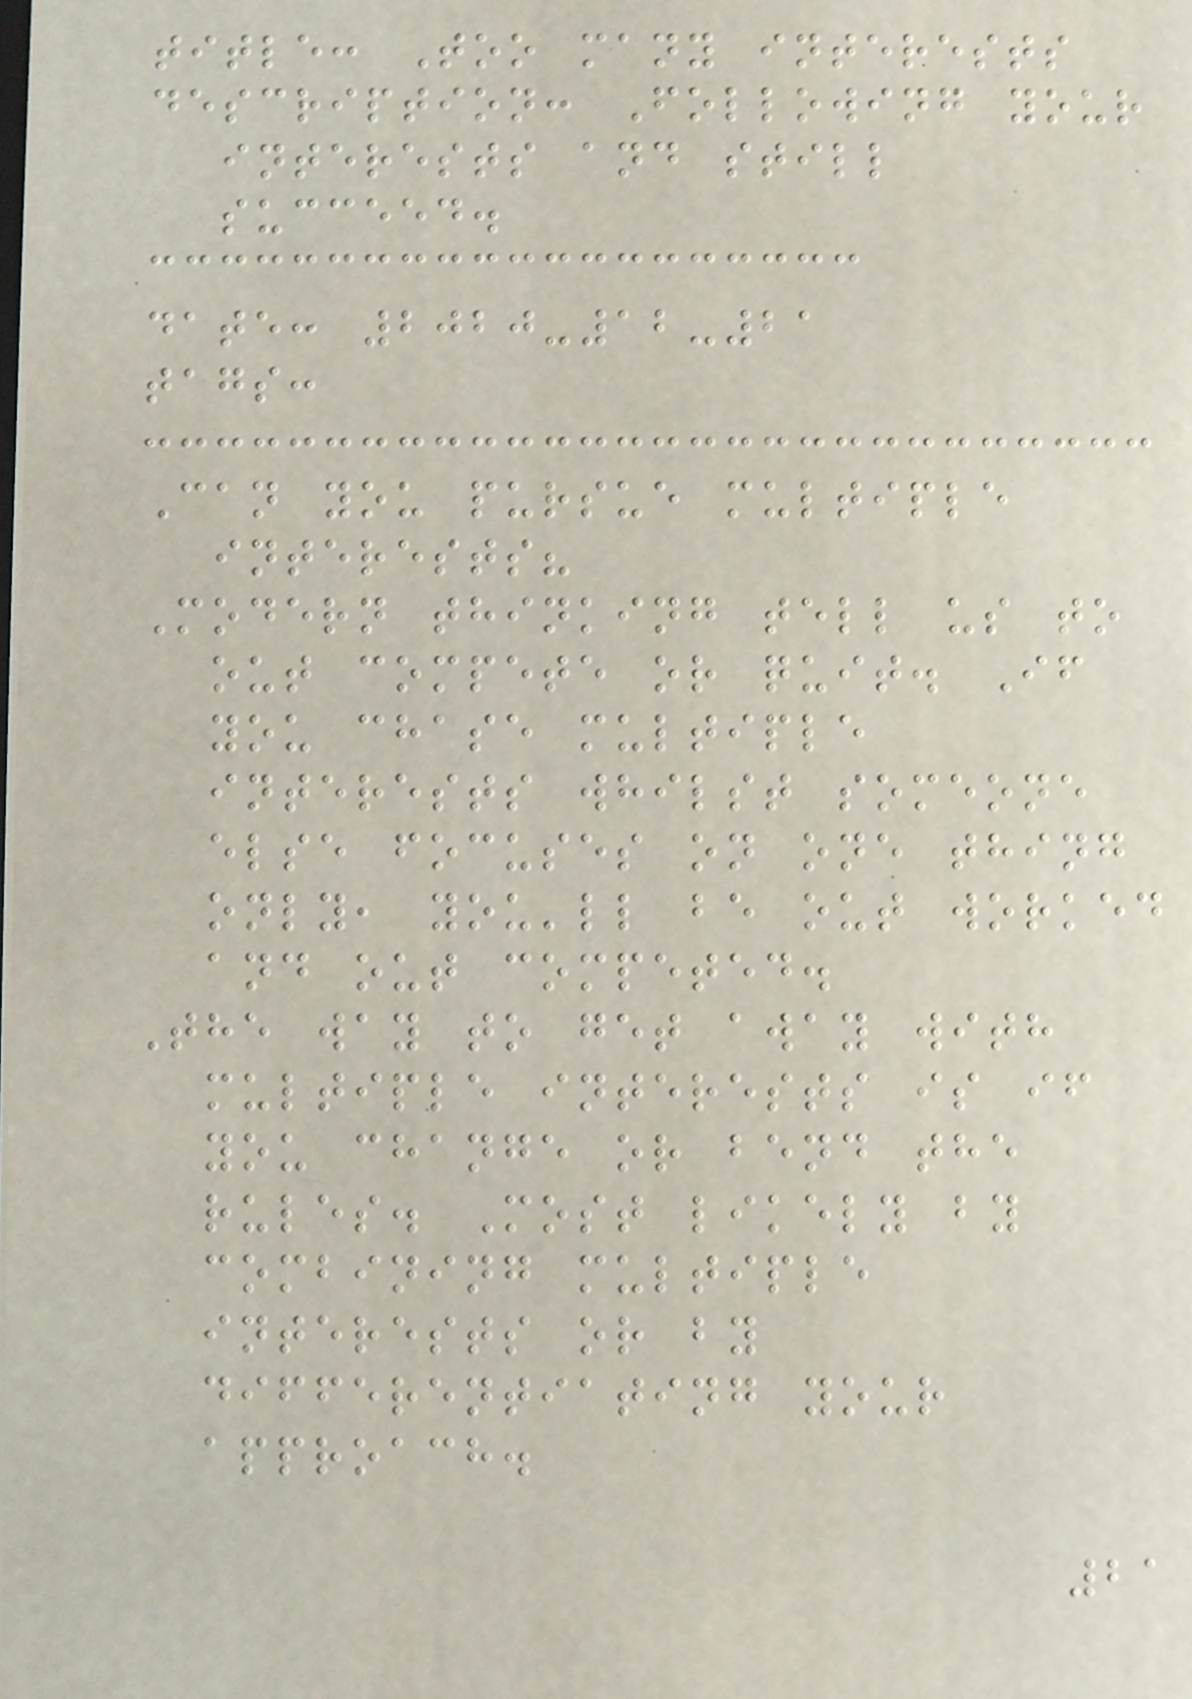title: Too many interests
description: Following your
interests and still
succeed.
date: 2020-12-21
tags:
Can you pursue multiple
interests?
Modern thinking tell us to
out compete or quit. If
you chase multiple
interests whilst someone
else focuses on one thing
only, you'll be out worked
and out competed.
The way to get away with
multiple interests is if
you change or bend the
rules. Most likely by
combining multiple
interests or by
differentiating your
approach.
21
